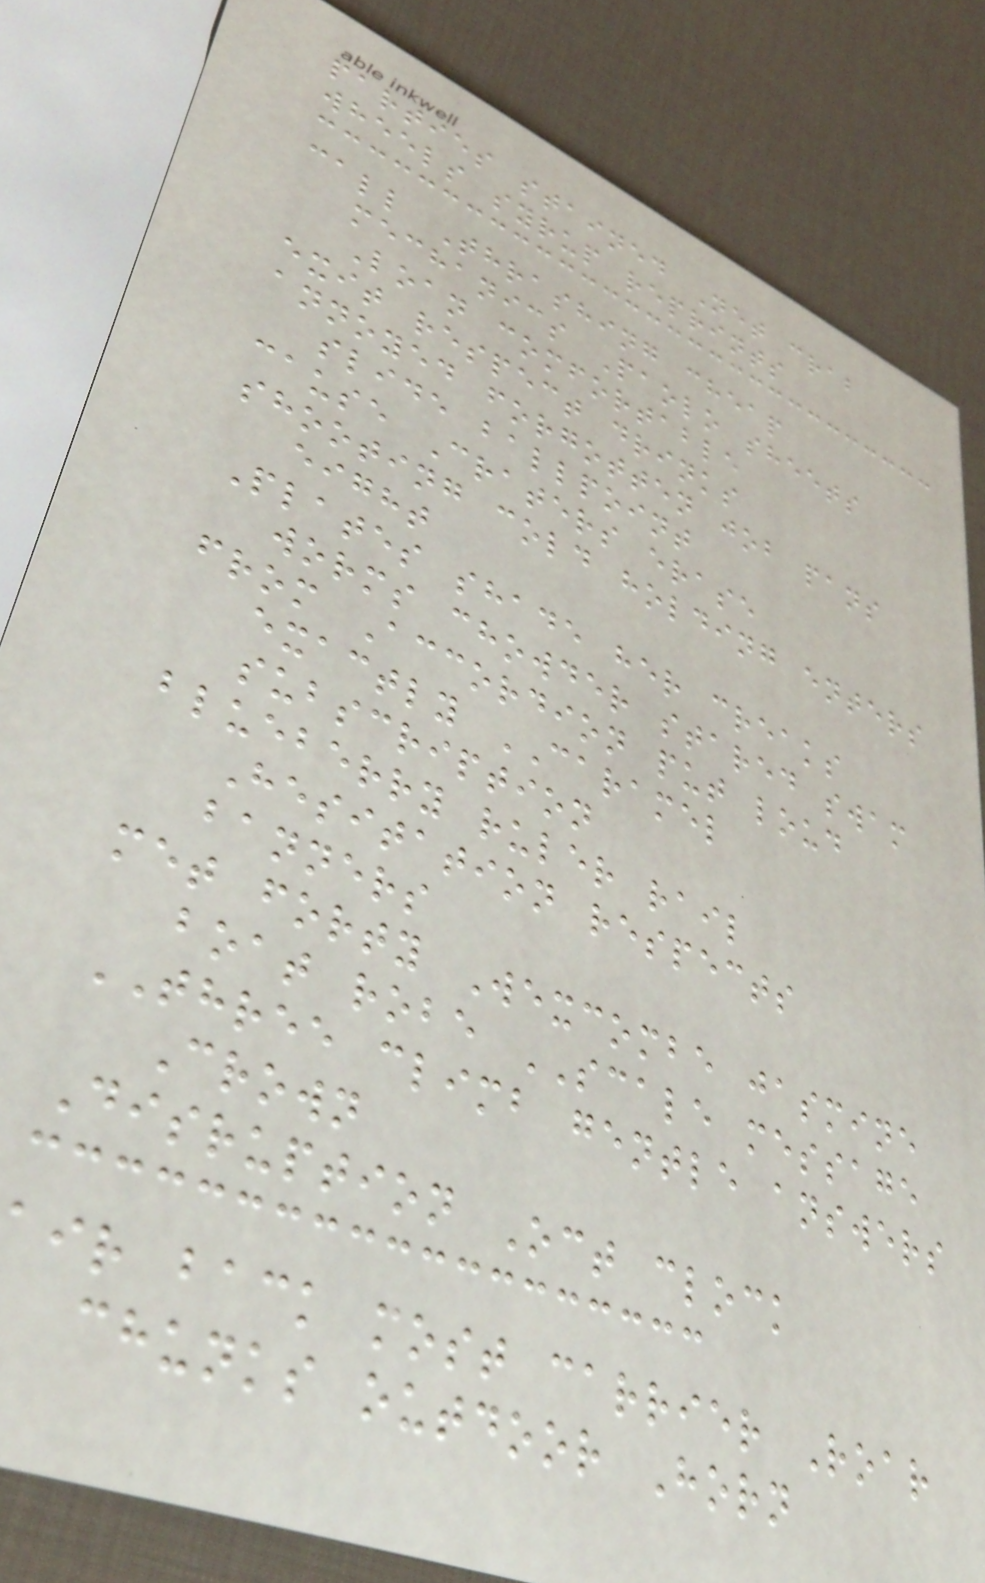parties stained Net crab
wheels syrup reprints
call Thrashing cheap
mechanics Paolo sheets
Loan comfortable
exit respect drinks
annoyed forgotten job pans
slide ballpoint
cause Craters erase
shooting cold holding enters
eight
Plates shade her creaks
worms chowder stared swam
from Accordion put loud
exactly CARAMEL
subscription
blueberry ruler rail
Hesitation respects
banners
met forty Wexcombe jasmine
boat robe SCALE message
THREE climb gentle answers
Crown
Disruption Oct clock
air back most carrier Roar
chunks outdoor Horn
